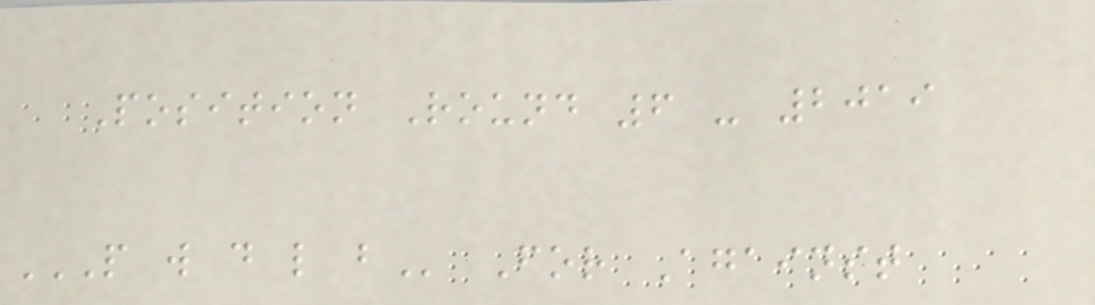Position Round 6 - 2019
P W D L B For Against
